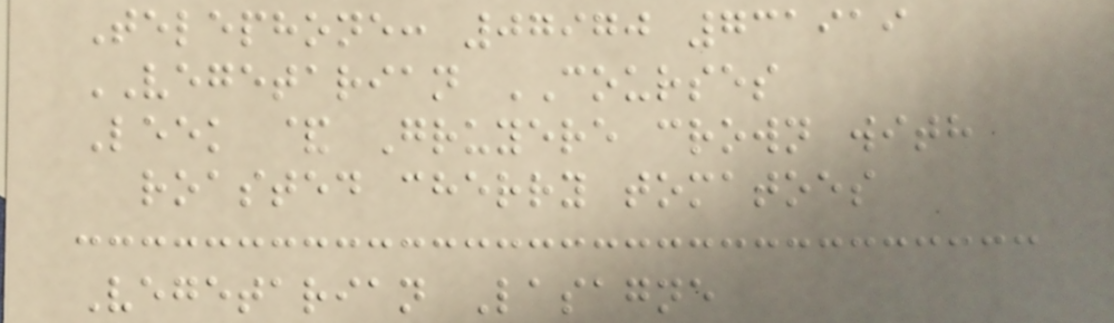Telephone: 07970 731919
VEGETARIAN COURSES
Leek & Gruyere crown with
roasted cherry tomatoes
Vegetarian Lasagne
